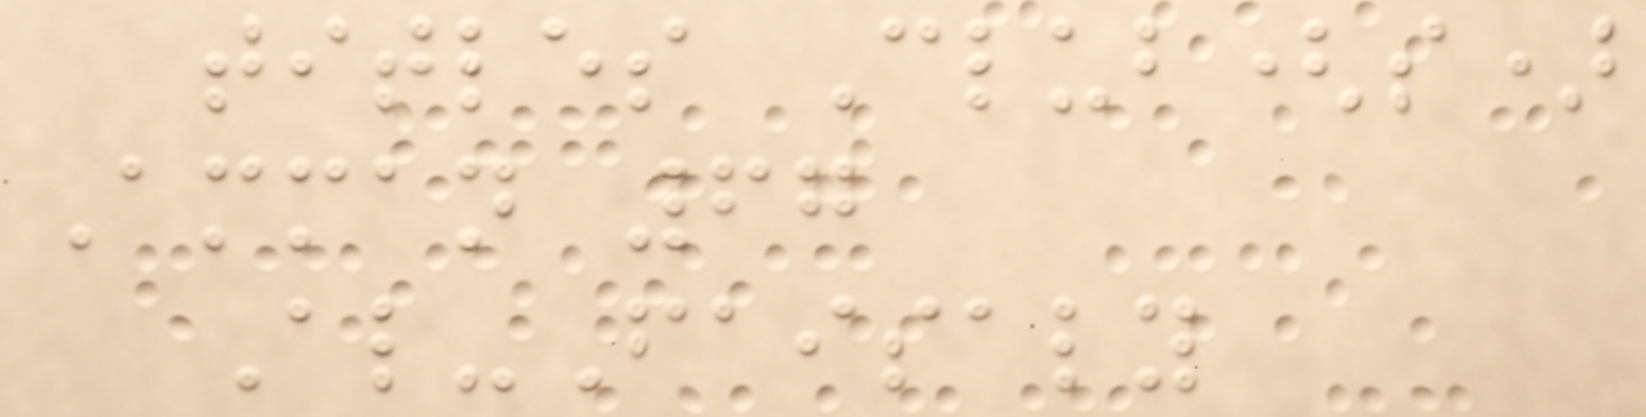titles Club(s)
Amman 67
Al-Faisaly
